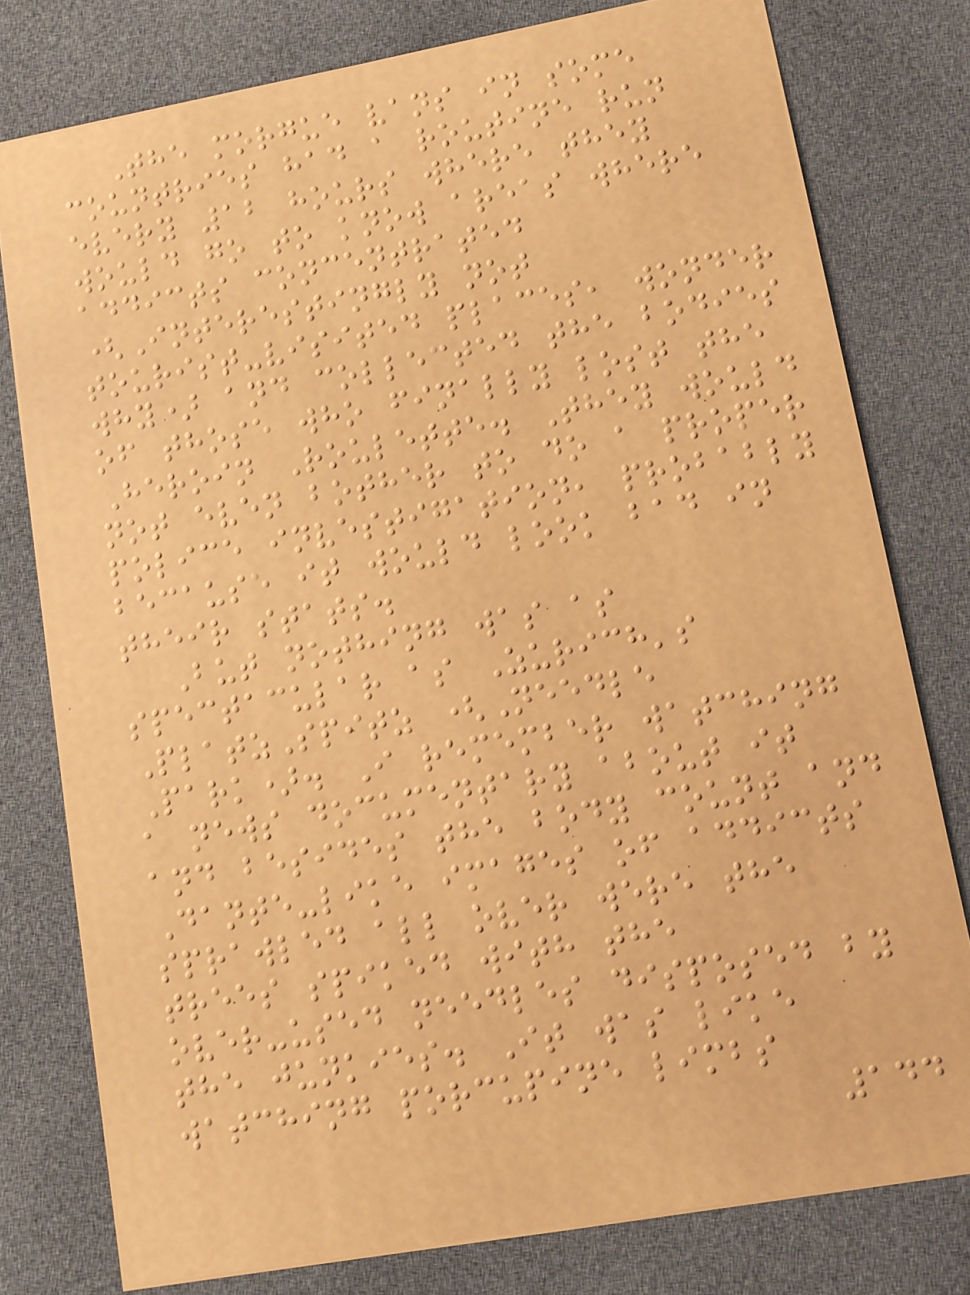The morgue vans in some
countries had a routine run
every 12 hours where they
would go to know areas where
addicts concentrated
(Interestingly not
tourist-visited places, wonder
why) and collected the bodies
of those who finally lost the
Heroin Roulette. They would
not even bother to do a proper
police investigation, probably
because it would look bad in
their stats.
But nothing was as
spectacular as Zurich's
PlatzSpitz (Needle
Park). I remember watching
a news documentary about it
and besides the body count and
Dante-like images of addicts
sprawled all over were the
trees spiked with the
over-used needles disposed by
the junkies. It was like
watching porcupine limbs
144
